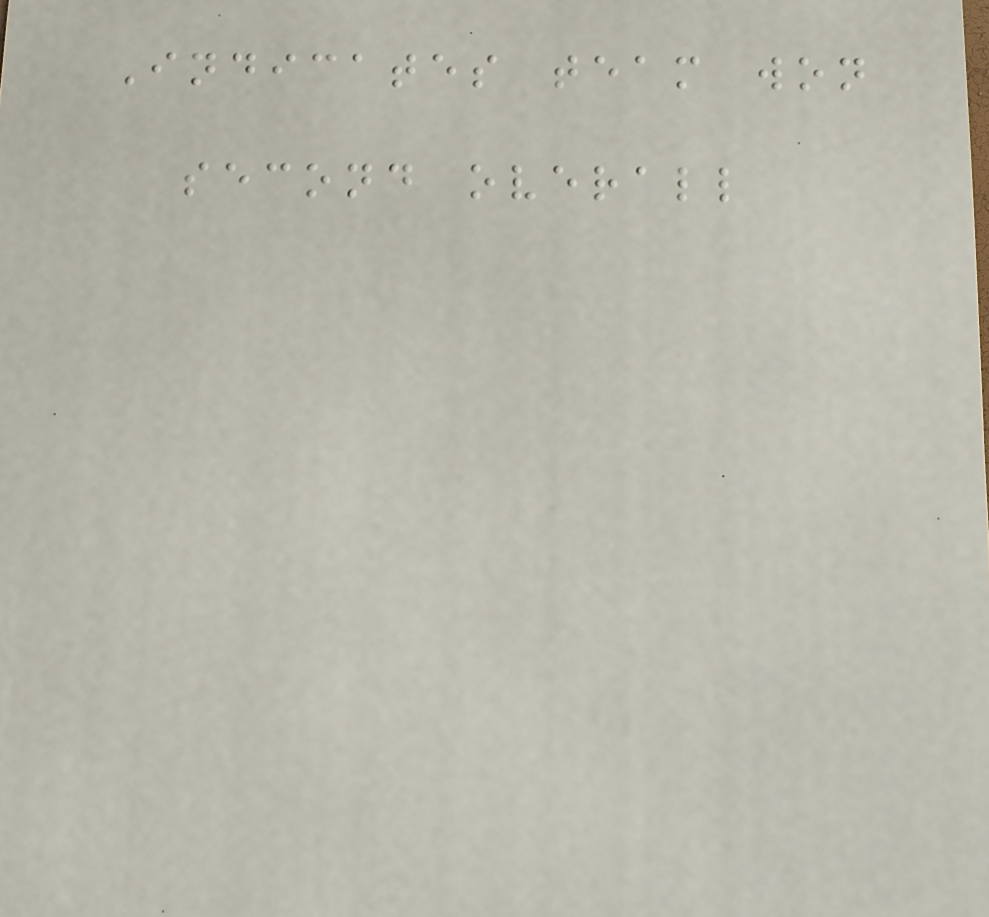Indicates team won
second overall
